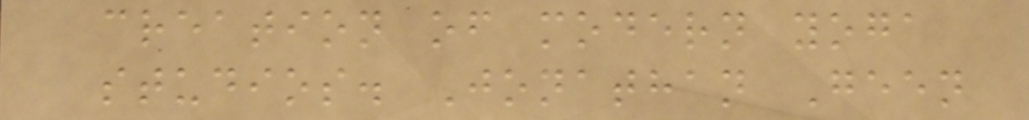creation of modern yoga
studios. Jonathan Geen
